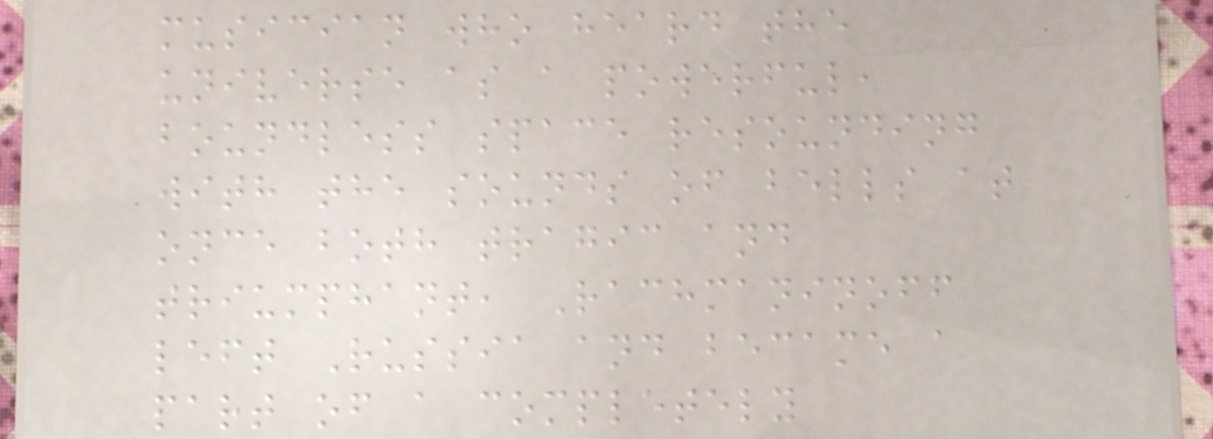musician who heard the
universe as a powerful,
boundless space resounding
with the sounds of bells at
once both tragic and
triumphant, Rachmaninoff
left Russia and became a
part of a completely
